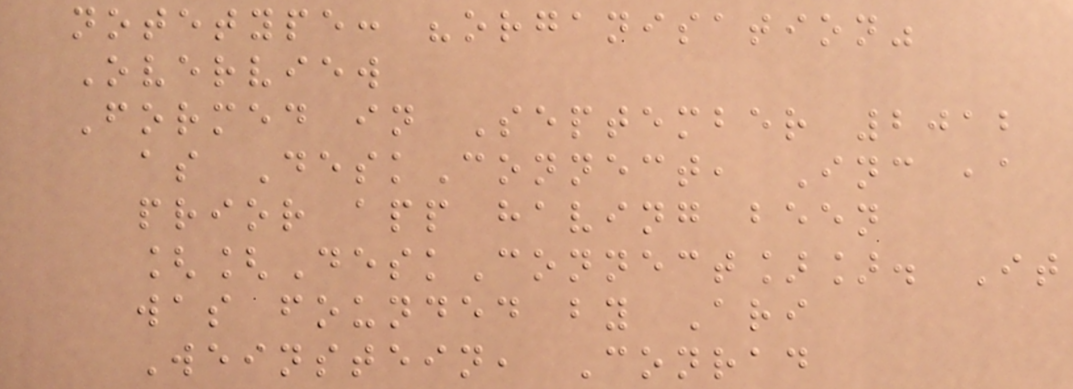notetype: "organisation"
Overview
Formed in September 2012
as DeskConnect, Inc ,a
prior app having been
[[DeskConnect]]. It
was founded by Ari
Weinstein, Conrad
